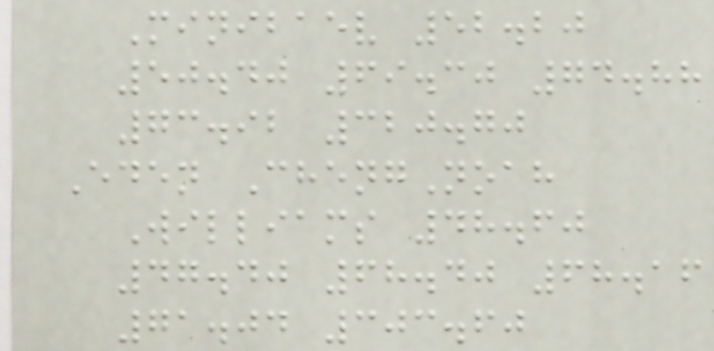Minibaev 52.20
50.40 69.30 74.88
73.92 320.70
Eden ChengNoah
Williams 48.60
47.40 68.40 68.16
71.04 303.60
